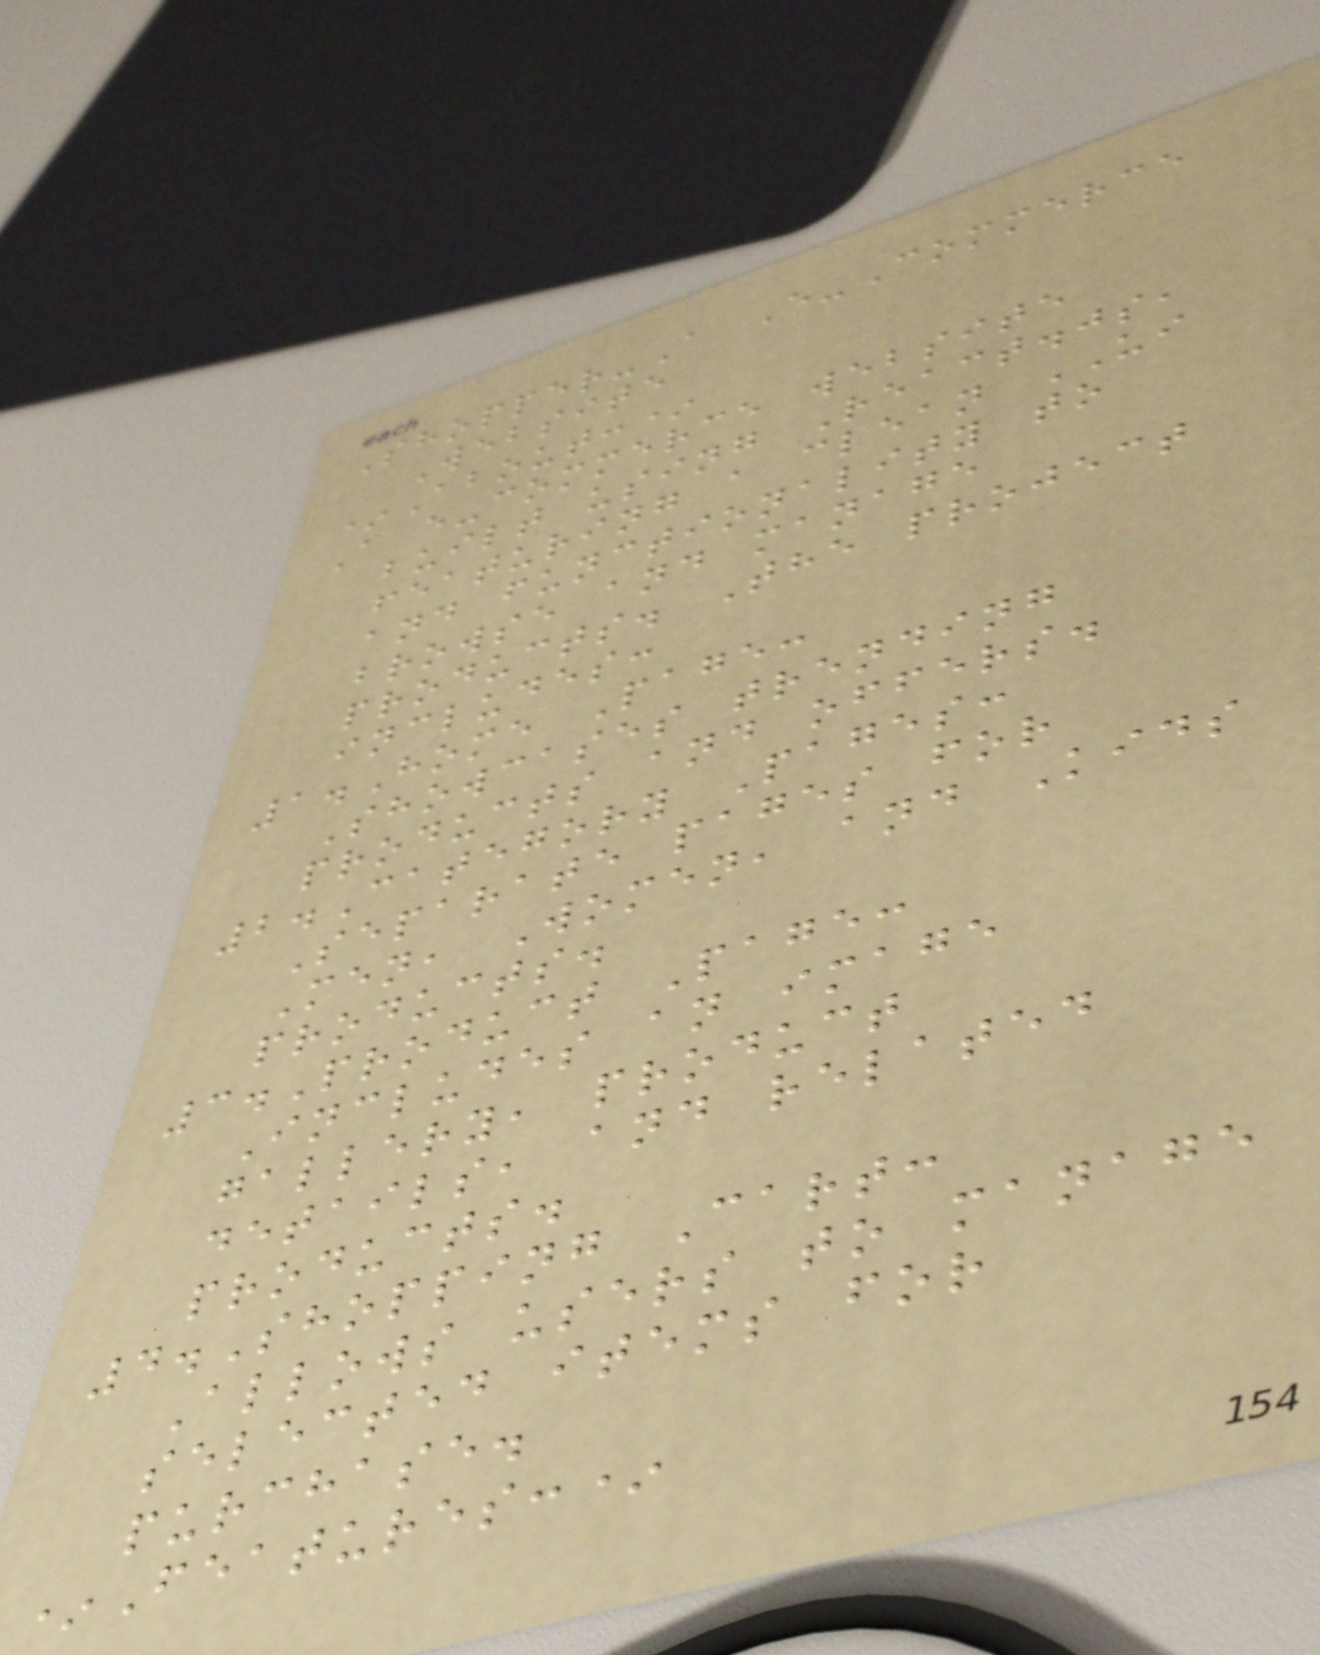Shopper-A E-Commerce
Website
*About:*
A e-commerce website
built using React.js,
featuring a clean UI
and functionality to
browse and manage
products. The project
includes:
1.Home Page:
Showcases trending
products and offers.
2.Category Pages:
Separate pages for
Men, Women, and Kids
products.
3.Product Page:
Includes an image
gallery, product
details, and related
products.
4.Shopping Cart:
Allows users to manage
selected items for
purchase.
*Features:*
